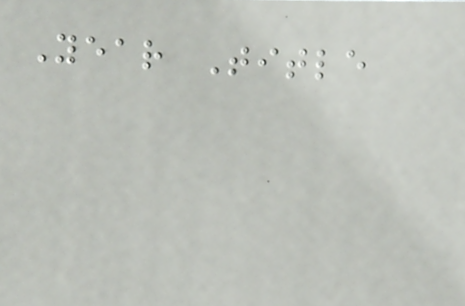Year Title
